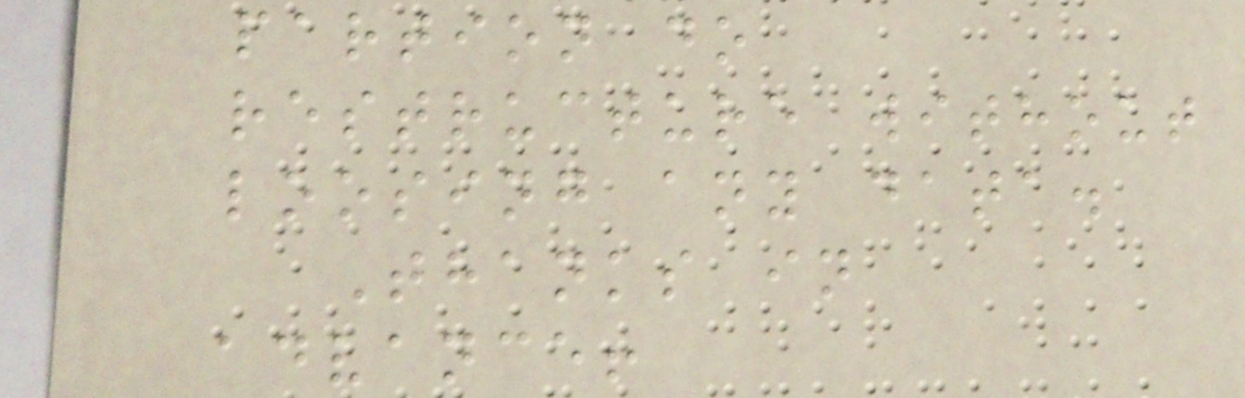partion do
restructure without
loosing any data.
Thanks in
advance!
